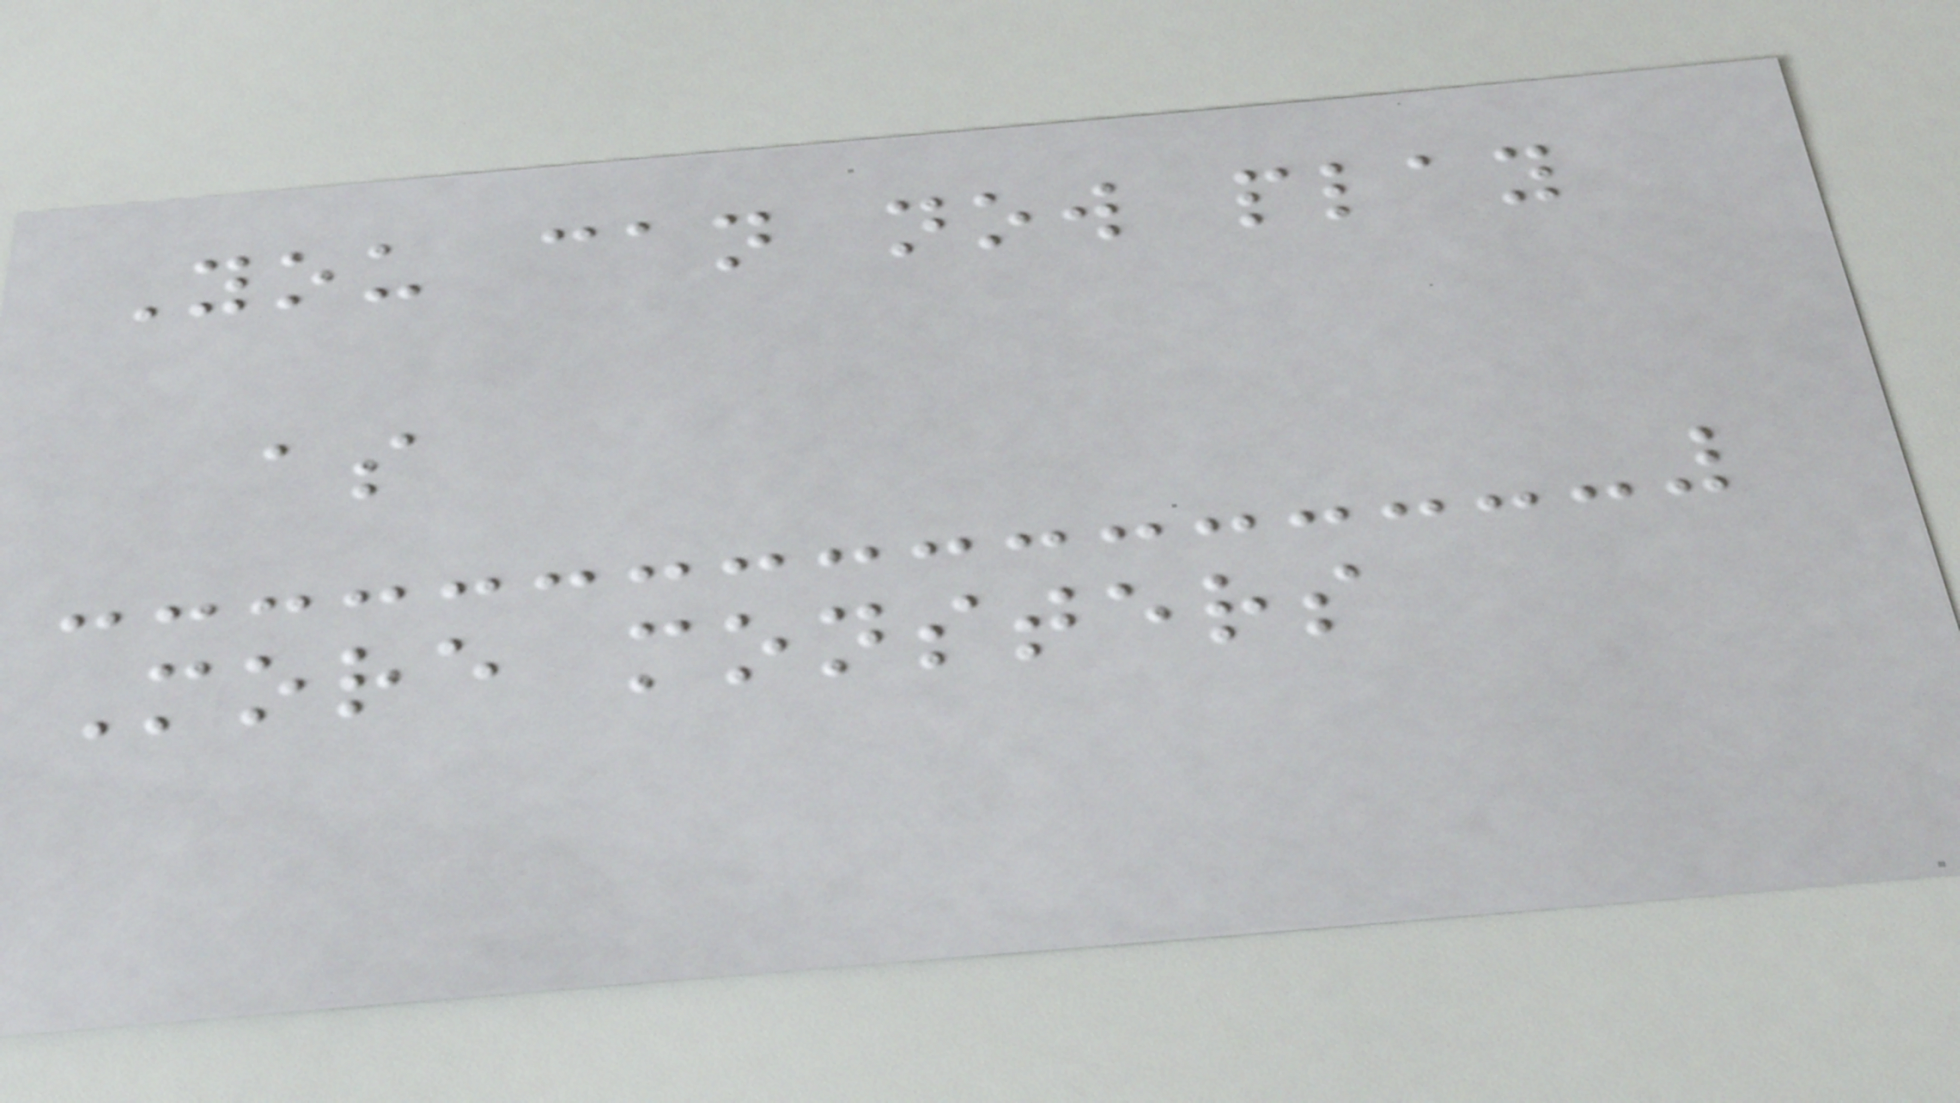You can now play
as
More monsters
